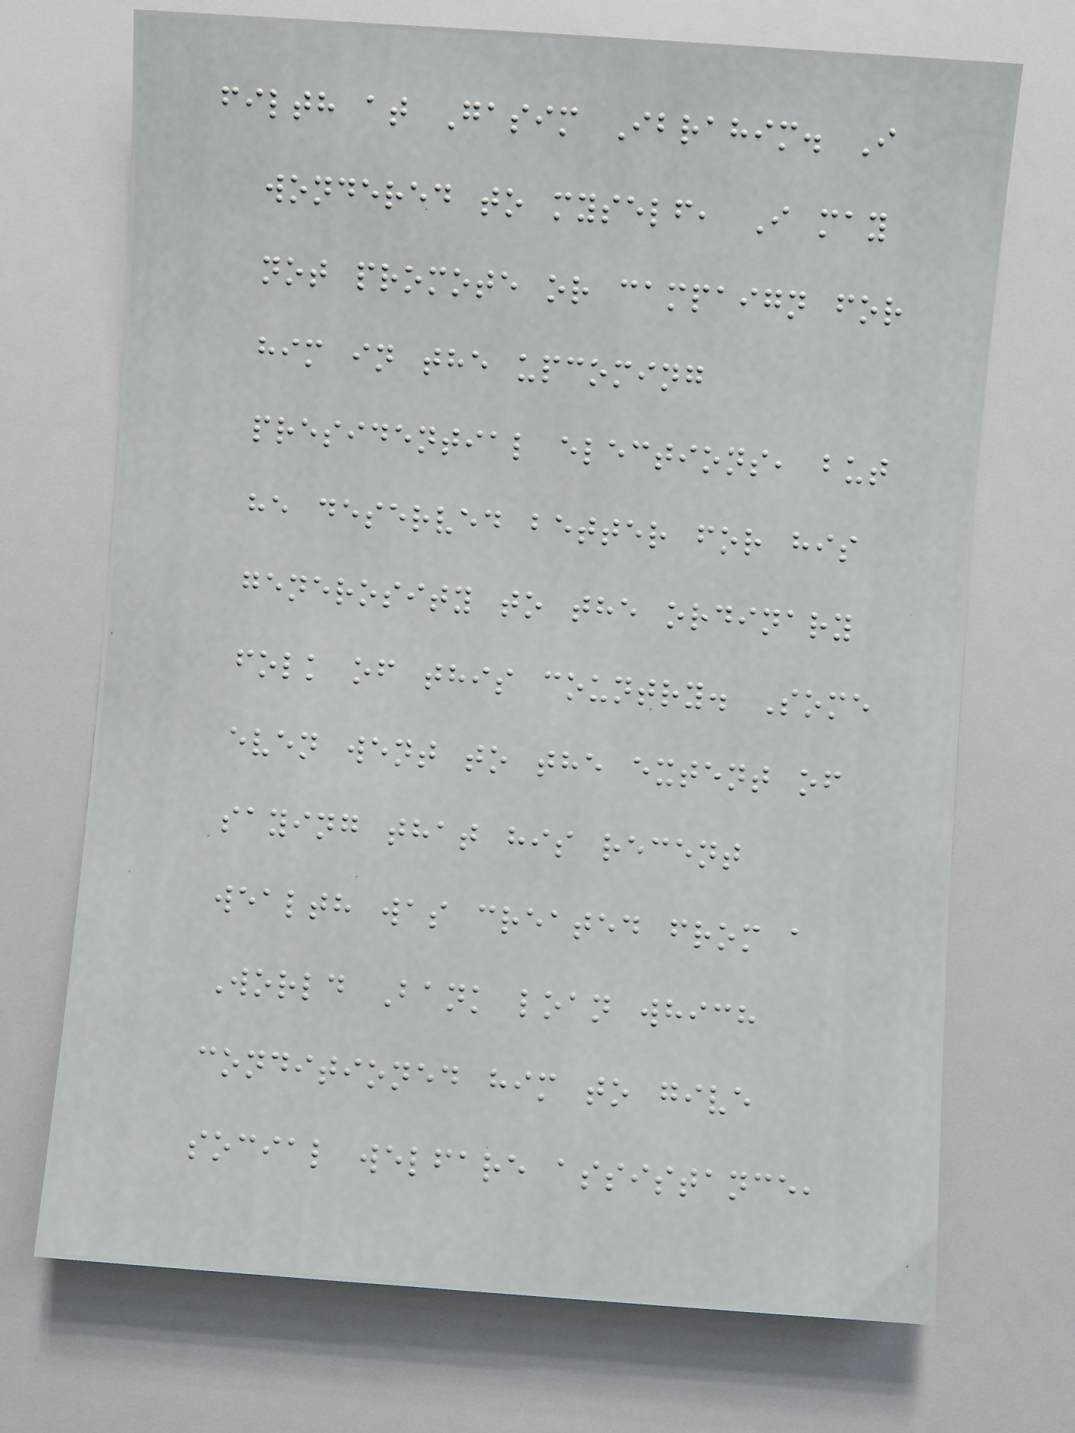filth at Gasim Ibrahim. I
wondered to myself, I may
not promote or campaign for
him in the upcoming
presidential elections, but
he deserved better for his
generosity to the ordinary
folk of this country. Some
even went to the extent of
saying that his recent
wealth was created from a
World Bank loan which
conditioned him to give
social welfare assistance,
